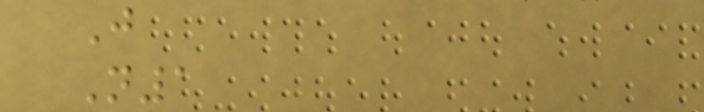J
N1
